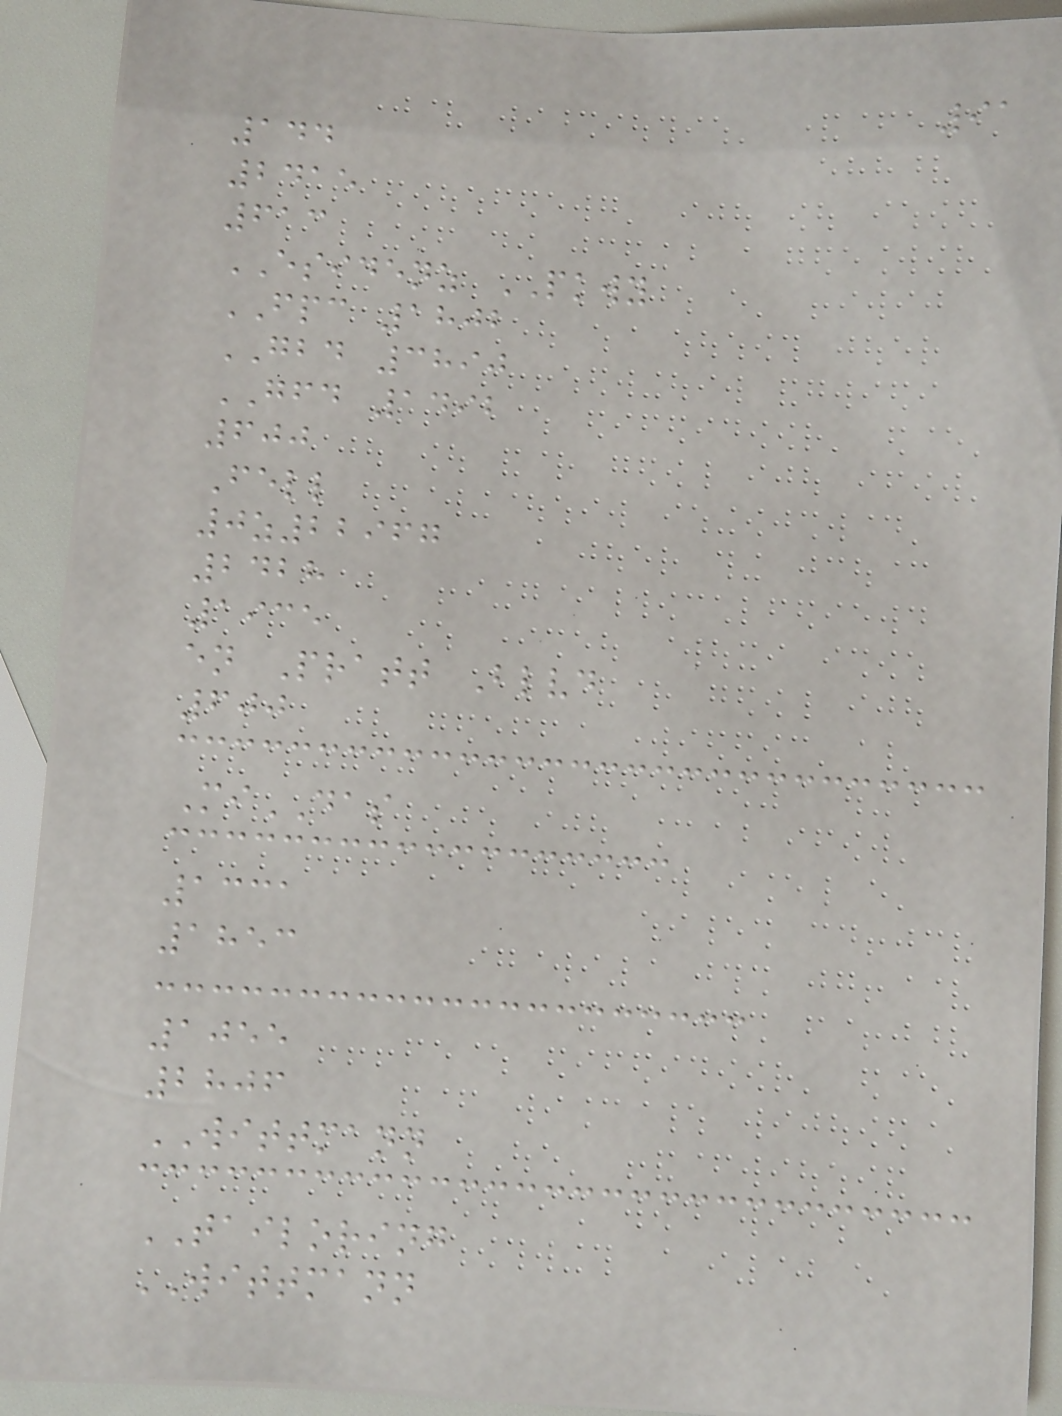91
144
2415
613
ESIDENZ PKWY
FPC 1802
GBD 3890
GFD 1492
600
Fell
0z22967
2428
1935
en Pratt Blvd
600
MiDAS
1331
1853
1055
2806
WITTMANN
TAILORING
WITTMANN
